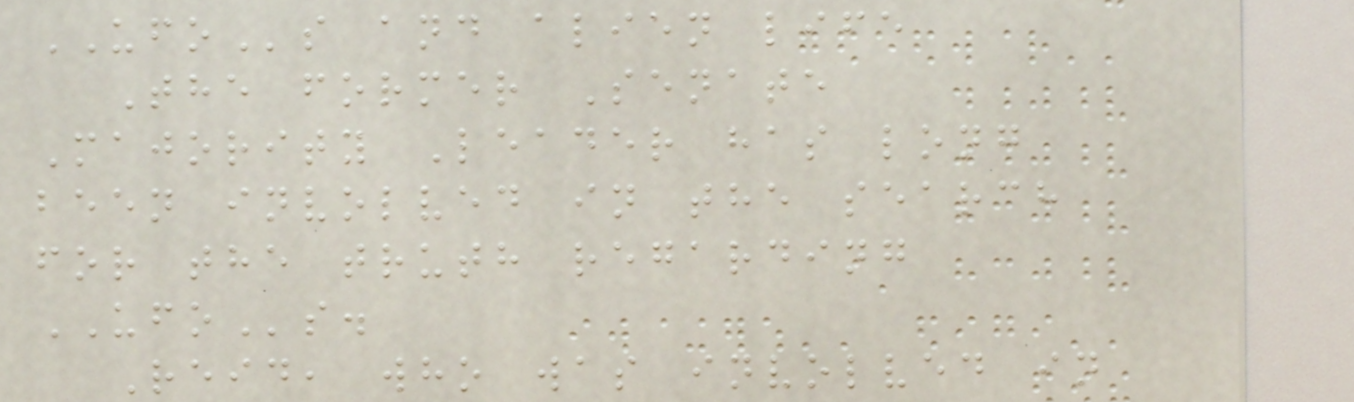UFOs and alien life
The former Senate
Majority Leader has long
been involved in the search
for the truth regarding
UFOs.
Reid, who was involved in
